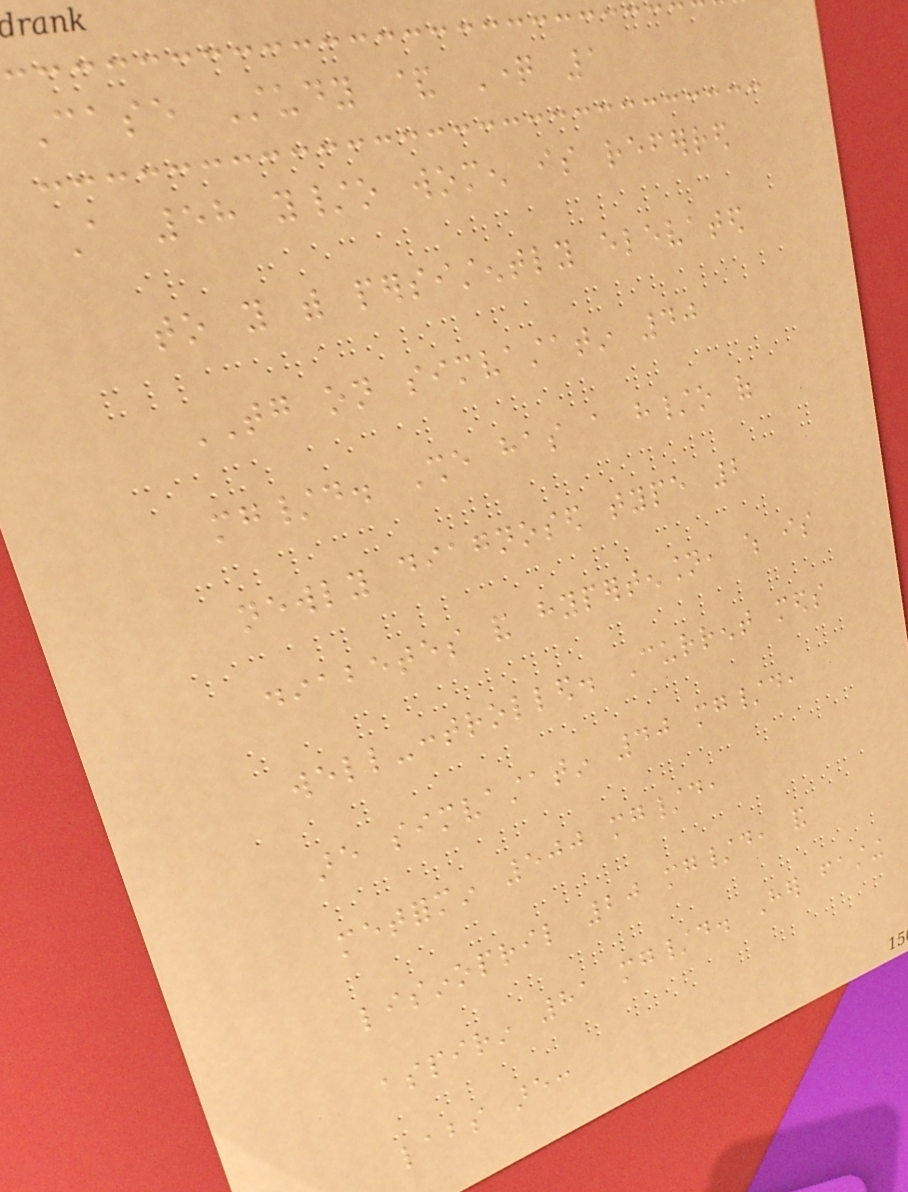Case Study & Question 1
A 58 y/o women is referred
to you with persistently elevated
TG on simvastatin 40
mg/d. She has a h/o of
newly diagnosed type 2
diabetes and hypertension, which is
well-controlled. Current meds
are simvastatin 40 mg/d,
metformin 500 mg/d,
lisinopril 20 mg/d, and
aspirin 81 mg/d. Her fasting
labs are:
